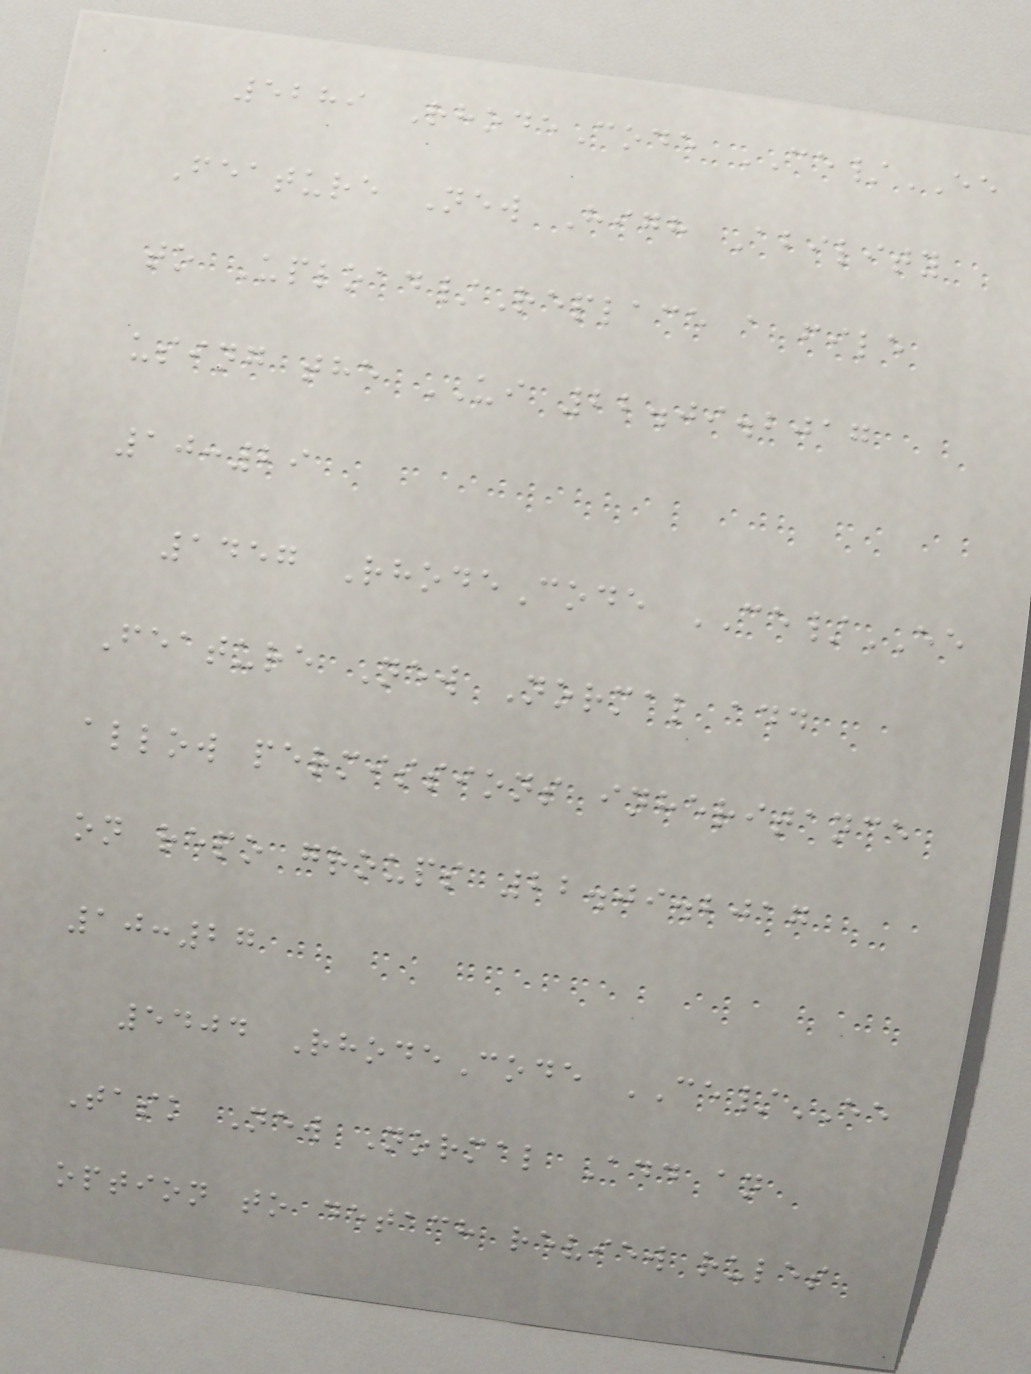5289 RhodeCode CE/EE
Feature New High Ability
to Upload/Replace a file
using the UI 22.09.2017
10:29
1457 RhodeCode CE/EE
Feature New Normal add
allow permissions inheritance
on repo groups 22.09.2017
10:27
5404 RhodeCode CE/EE
Task New Normal Add an
option to detach review rules
